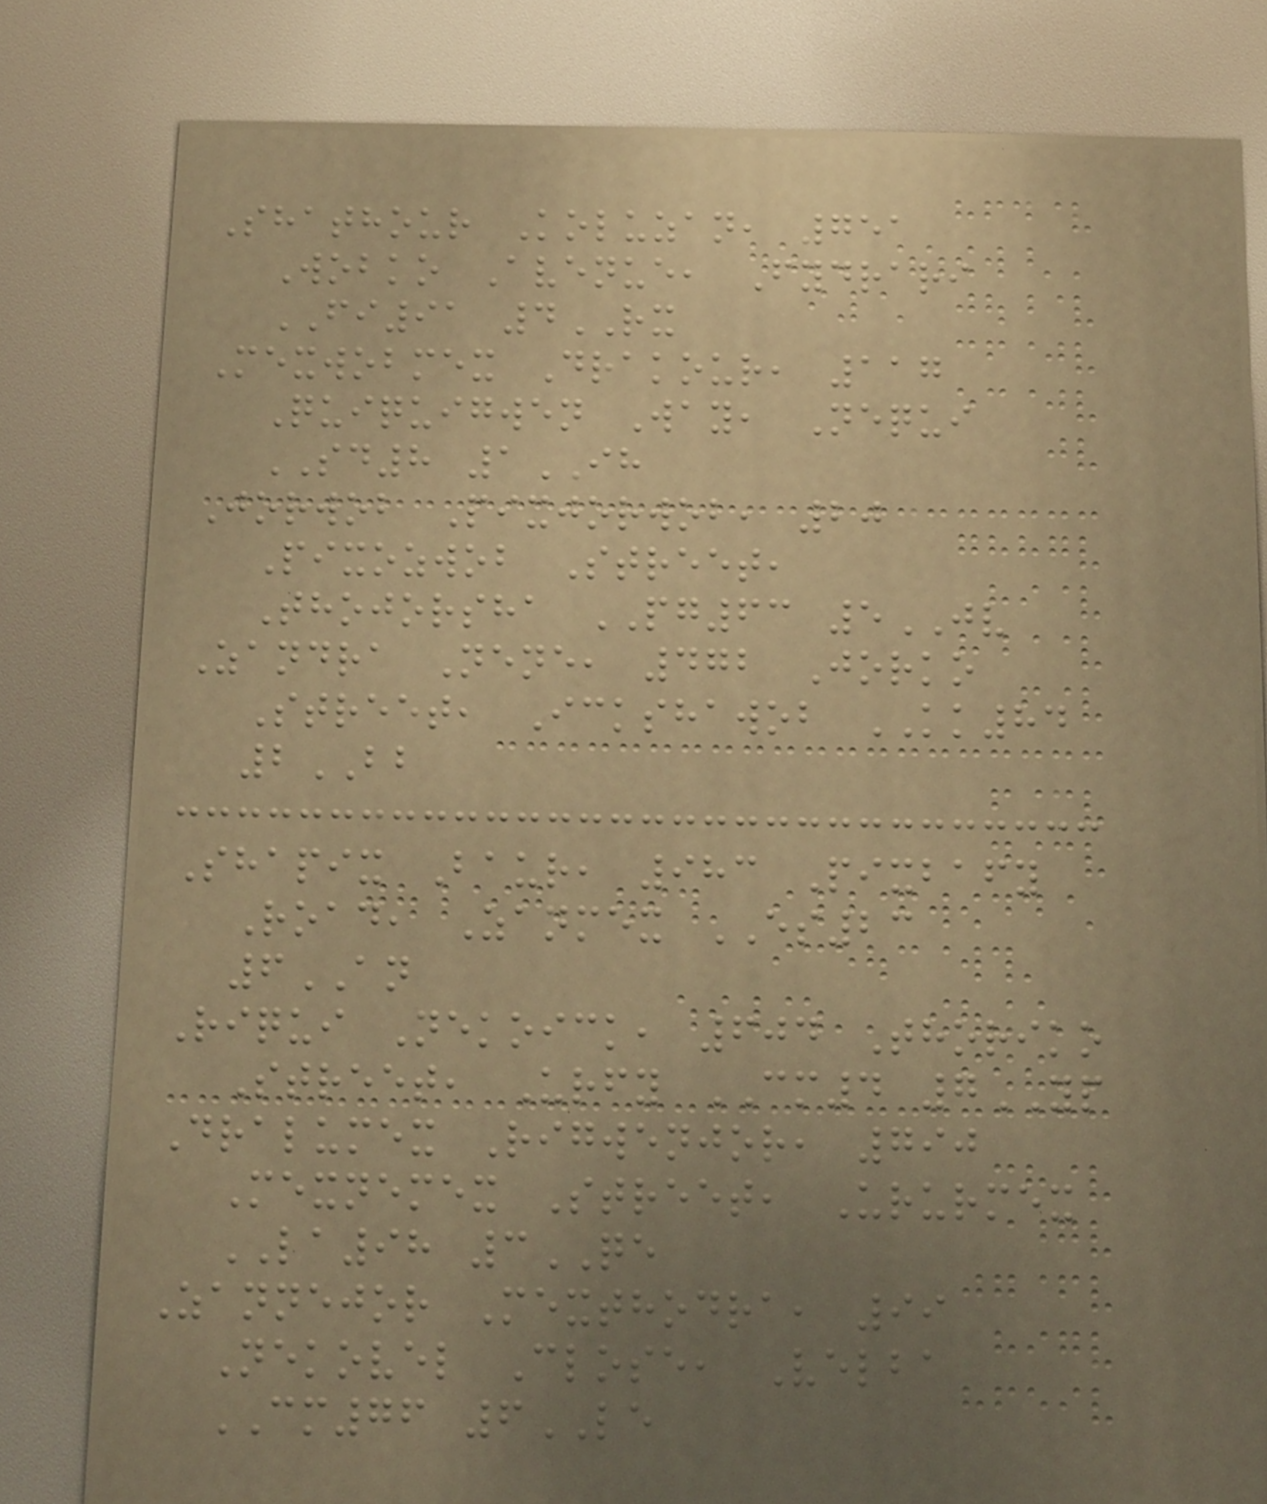Shathour Koluzan, 751
Wobko Avenue, Fydrari
FI91 4RX
Mexwobmex Drakour, 117
Quiquigwen Way, Nequi
SD8 1IH
Jorwob Pixjorwob, 20
Pixozwob Street,
Thojorsha PG63 5JV
Zandra Nene, 472 Jorko
Street, Ickshawob KK84
2BB
Shapix Baur, 983 Pixbafy
Road, Zanmex ES23
6AN
Riqui Nekoick, 604 Thoriko
Street, Urfy CM4 7YP
Dralumex Rigwenjor, 790
Mexnemex Street, Ururmex
LA98 3QE
Zannejor Mexthodra, 99
Nekovel Close, Velba
CM76 6LE
